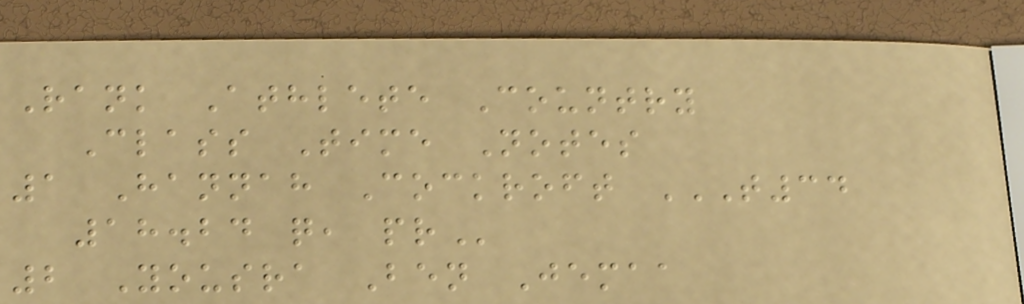Rank Athlete Country
Class Time Notes
1 Hannah Cockroft T34
18.24 Q, PR
2 Yousra Ben Jemaa
